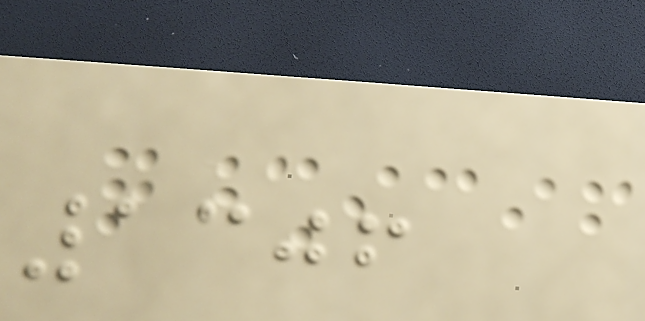1306
